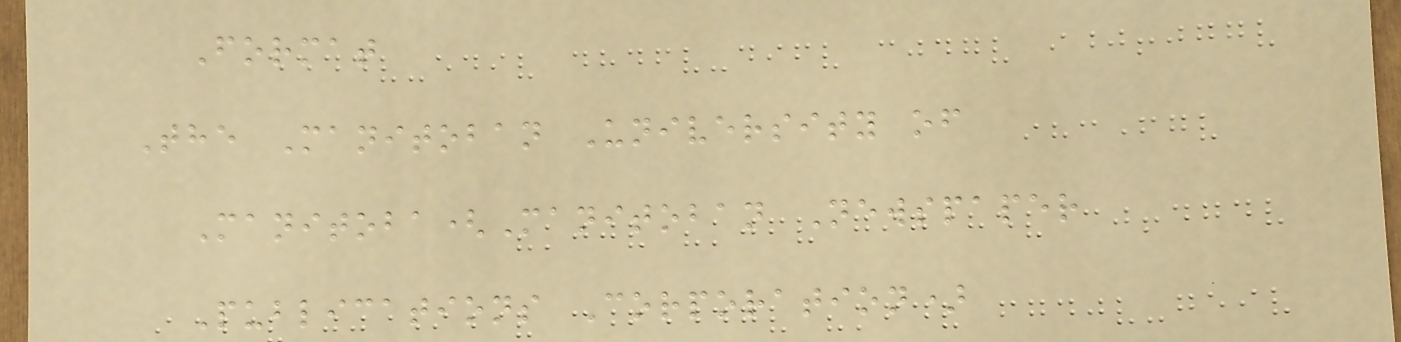Format
The Manitoban University of
Manitoba(Manitoban Newspaper
Publications Corporation)
